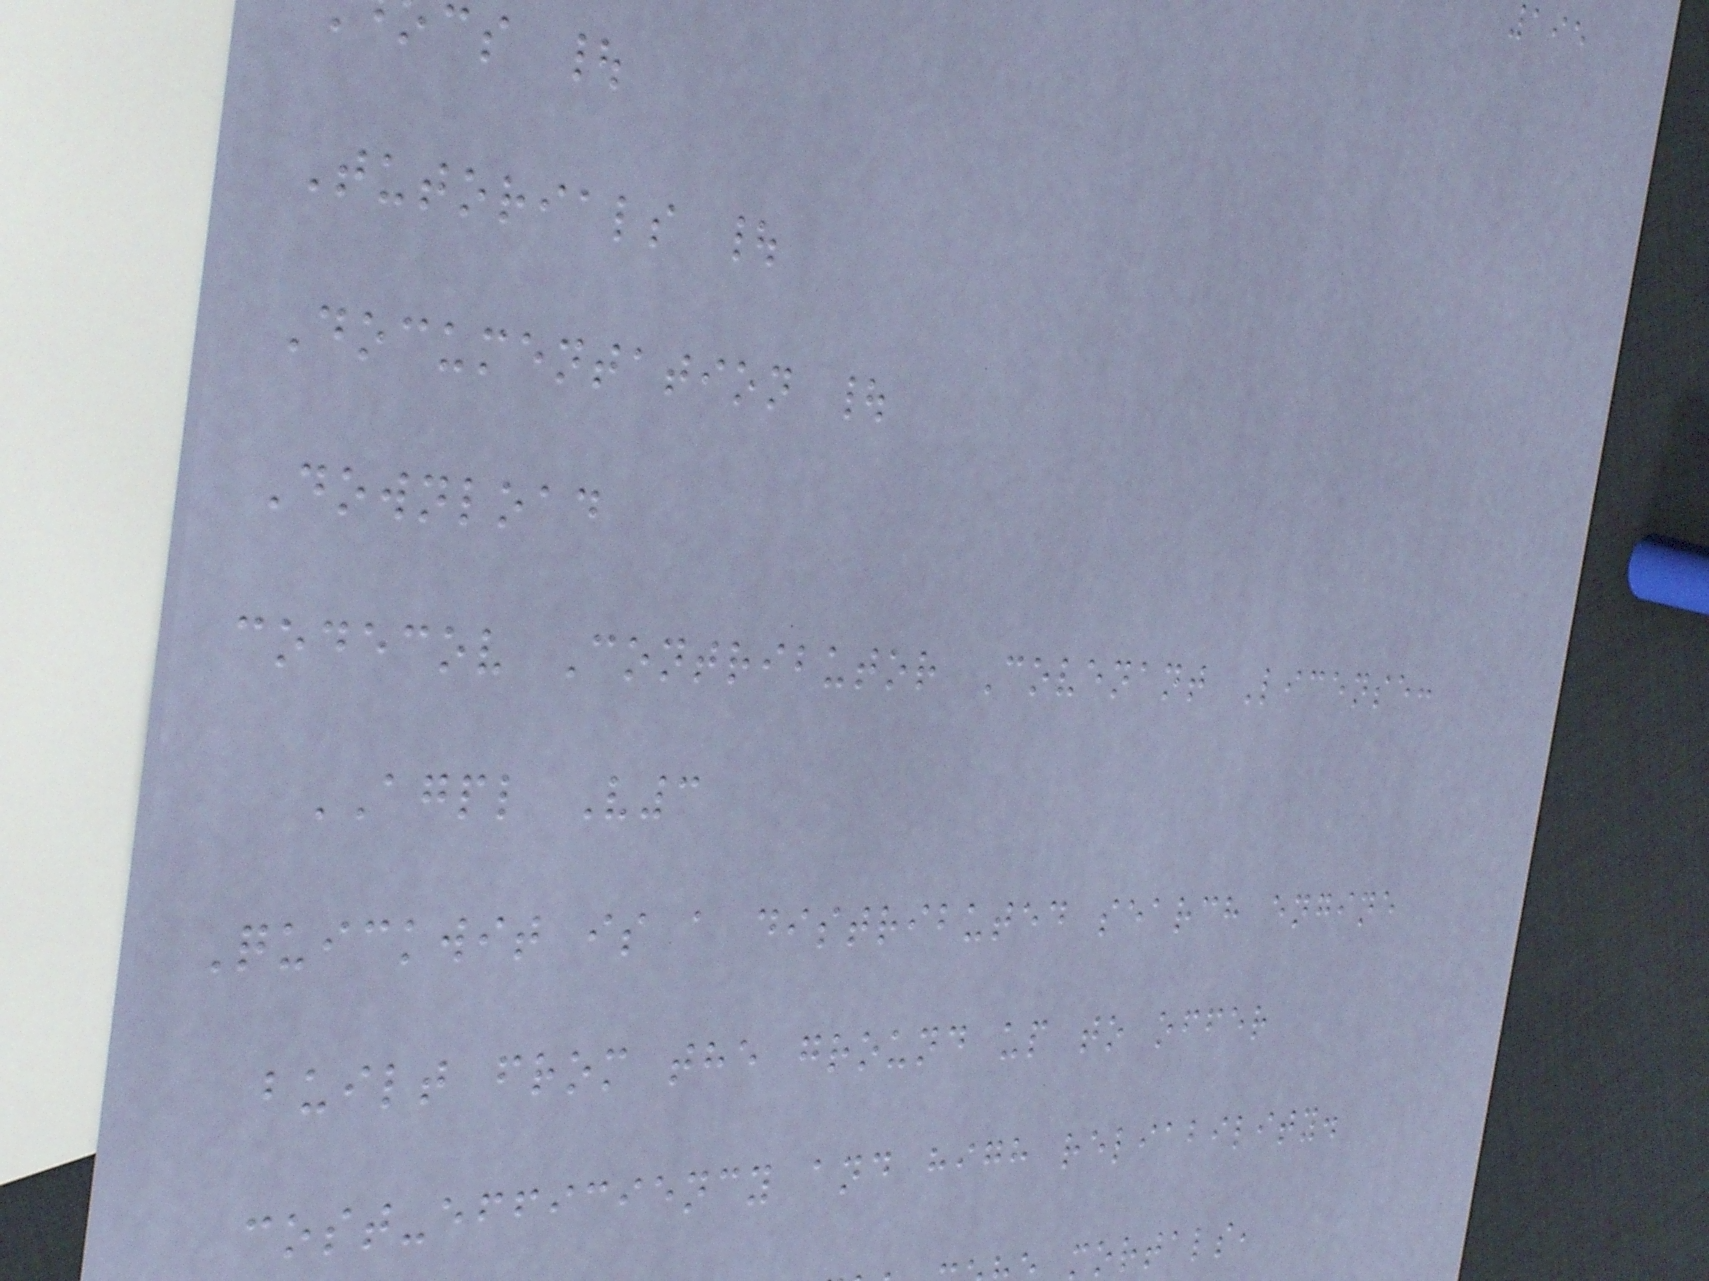195
cs |
Tutorials |
Documentation |
Download
codecov Contributor Covenant License:
AGPL V3
Quickwit is a distributed search engine
built from the ground up to offer
cost-efficiency and high reliability.
